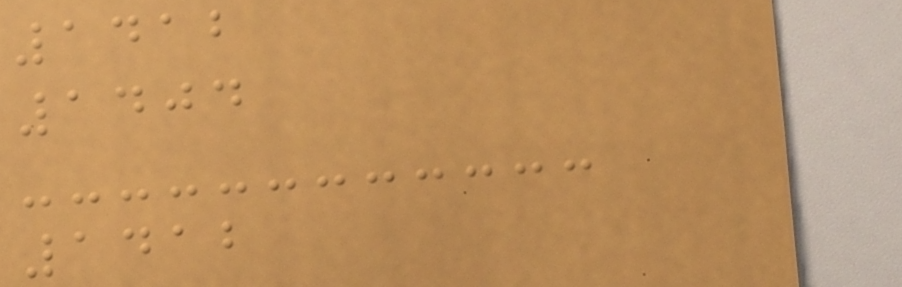1412
1404
1412
